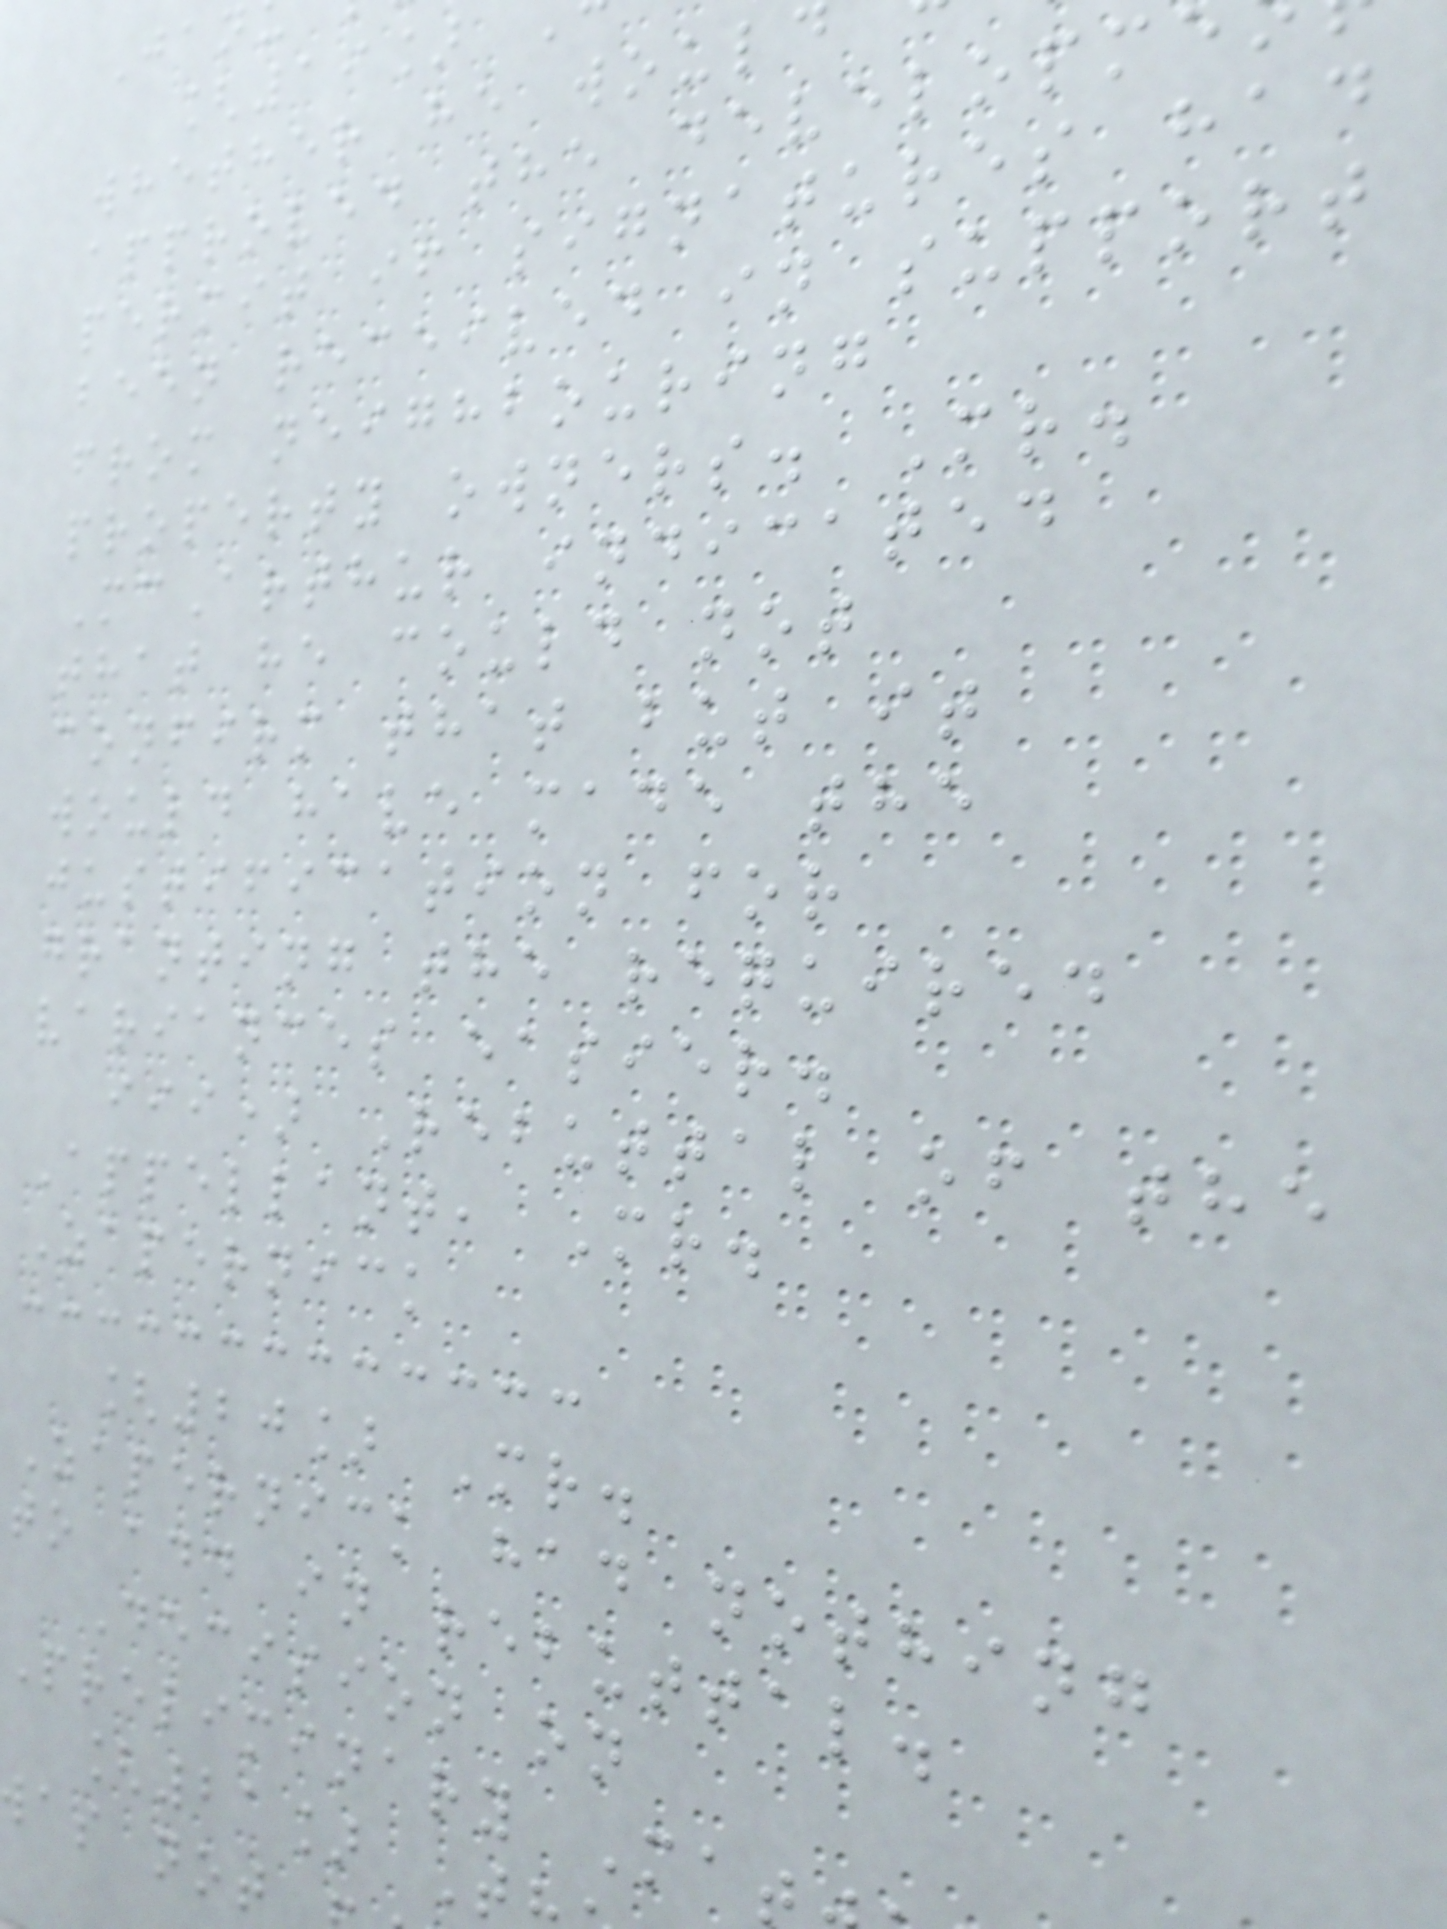[19]
whether he would
approved the developm
permit if signatures had
been received in support
from neighbouring
property owners. Mr.
McArthur indicated
that he could not
confirm that but it
would have made the
justification for
granting the required
variances easier.
iii) Rebuttal of the
Appellant, Mr.
Zapernick
[20] Mr.
Zapernick had nothing
to add in rebuttal.
Decision on
Preliminary Ma
[21] T
was not
